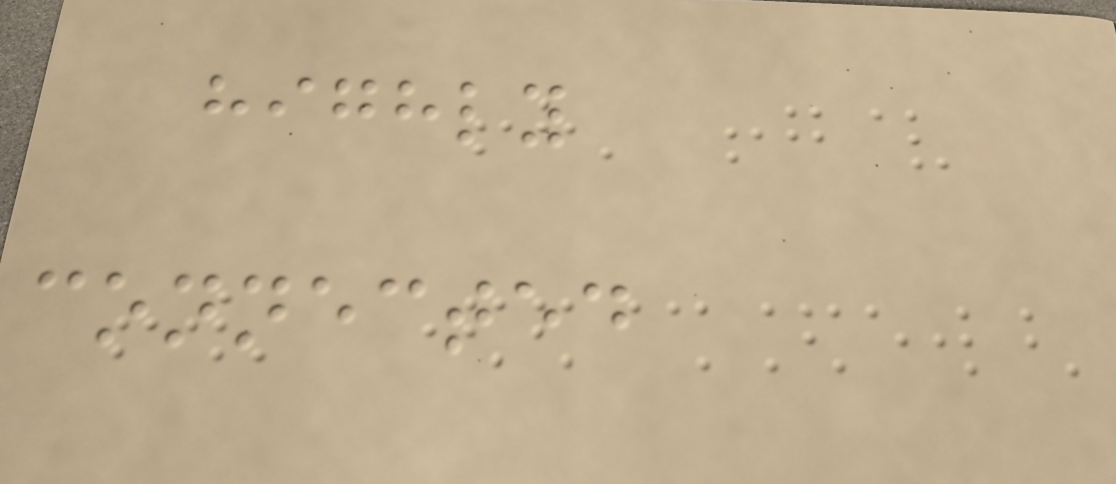highly
connected
